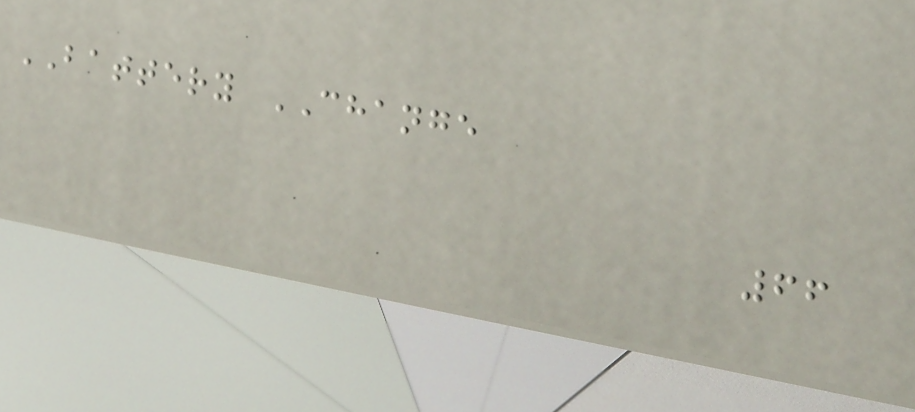BATTERY CHANGE
66
